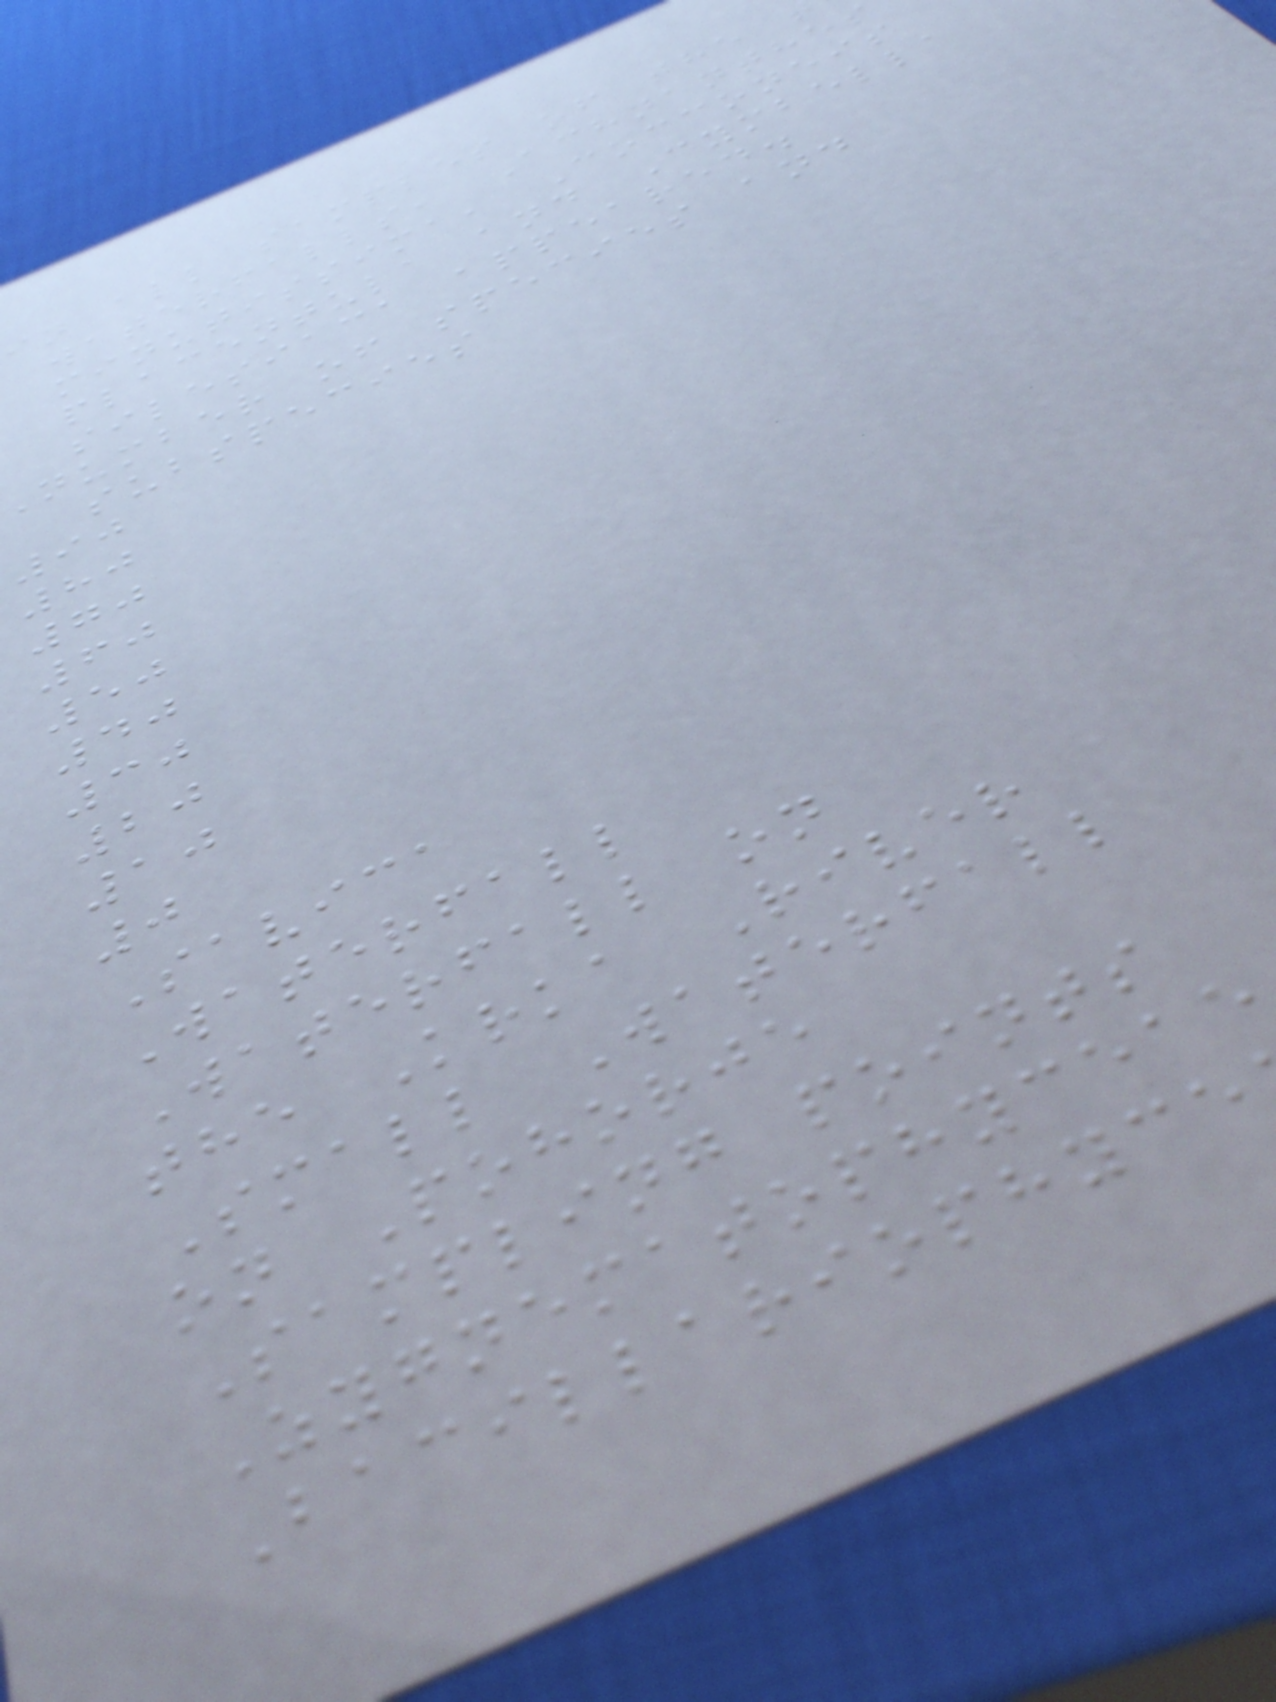in all samples of the
waterfalls, Achnanthes
minutissima, Cocconeis
placentula and Cymbella
silesiaca appeared.
number of species and
subspecies
90
80
70
60
50
40
30
20
10
0
Savica
Waterfall
Waterfall on
the Krka River
Small Waterfall
on Pohorje
Sampling points
Zygnematophyceae
Bacillariophyce
